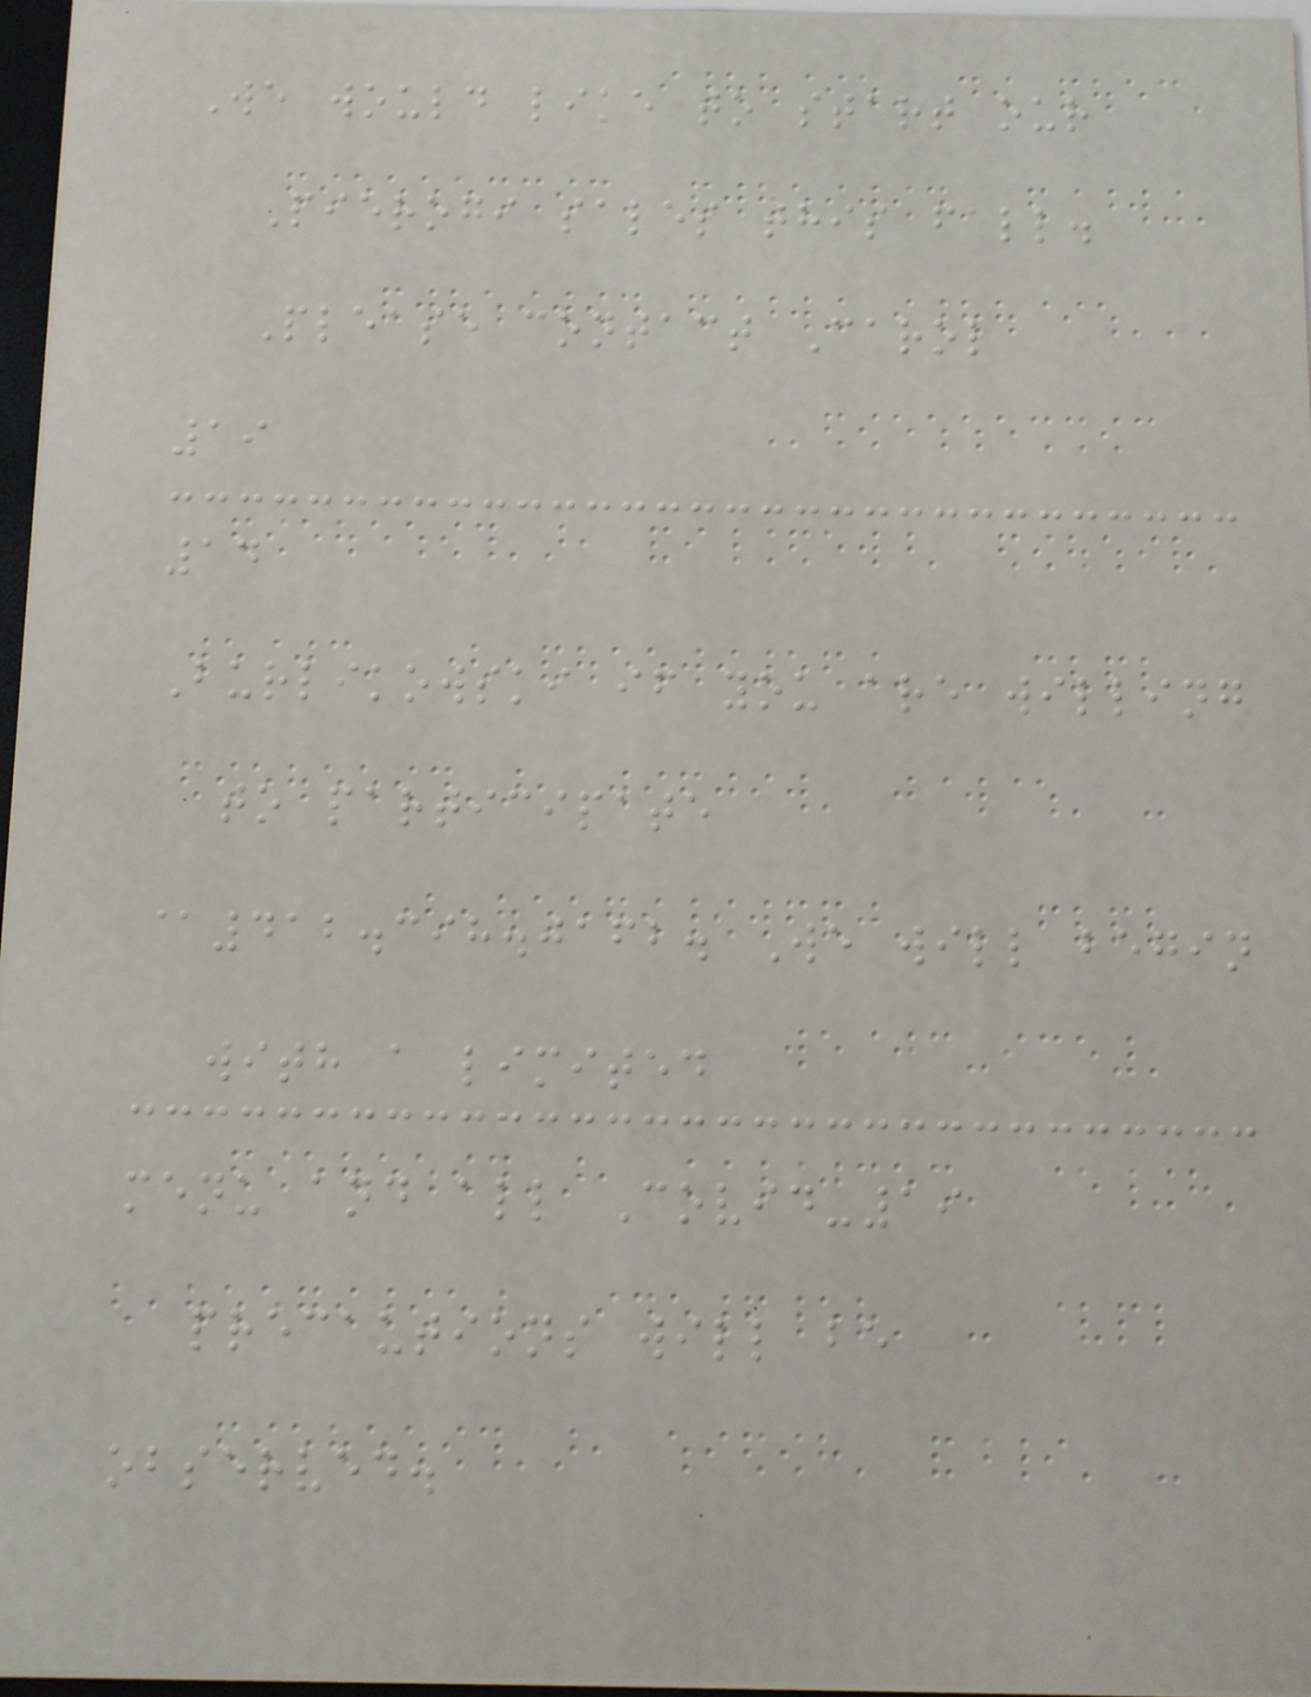We would like to start our
Pierogi sales this fall.
Please contact Carol
19
14
Burlikowski if you are willing
to participate
@412.398.0162. We will begin
with a limited
menu and all Covid-19
precautions will be
observed.
